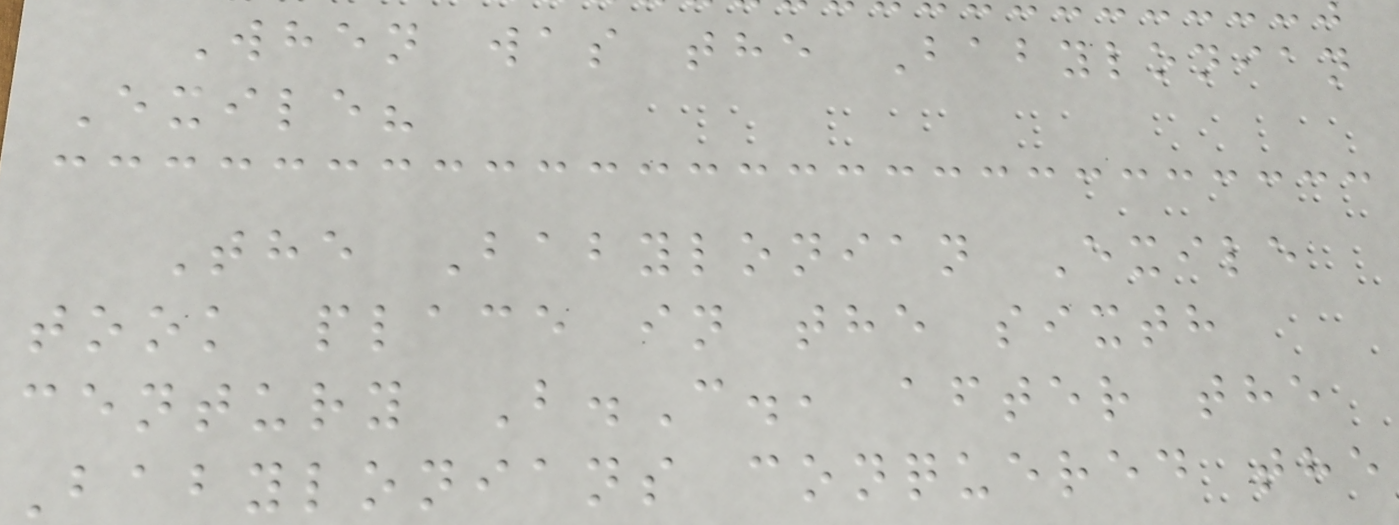When was the Babylonian
Exile?
The Babylonian Exile
took place in the sixth
century B.C., after the
Babylonians conquered the
